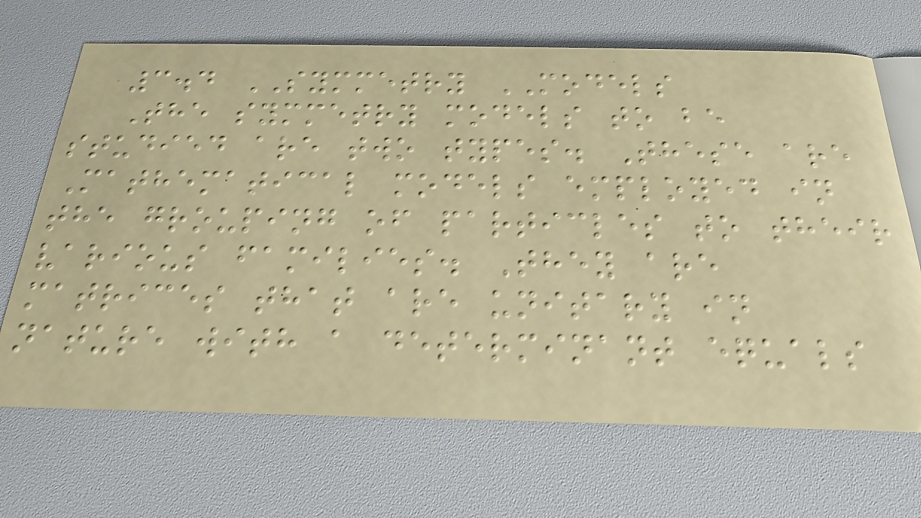3.4 SYMMETRY MODELS
The symmetry models to be
studied are two types. These are
Mathematical models employed in
the grouping of particles to their
various families. They are
matrices that are unitary in
nature with a determinant equals
